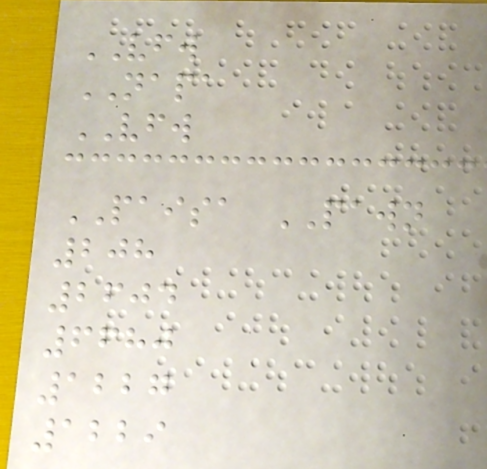VFW
NAPA
VFW
PAISA PAWN
208
2604
6680
1227
1229
